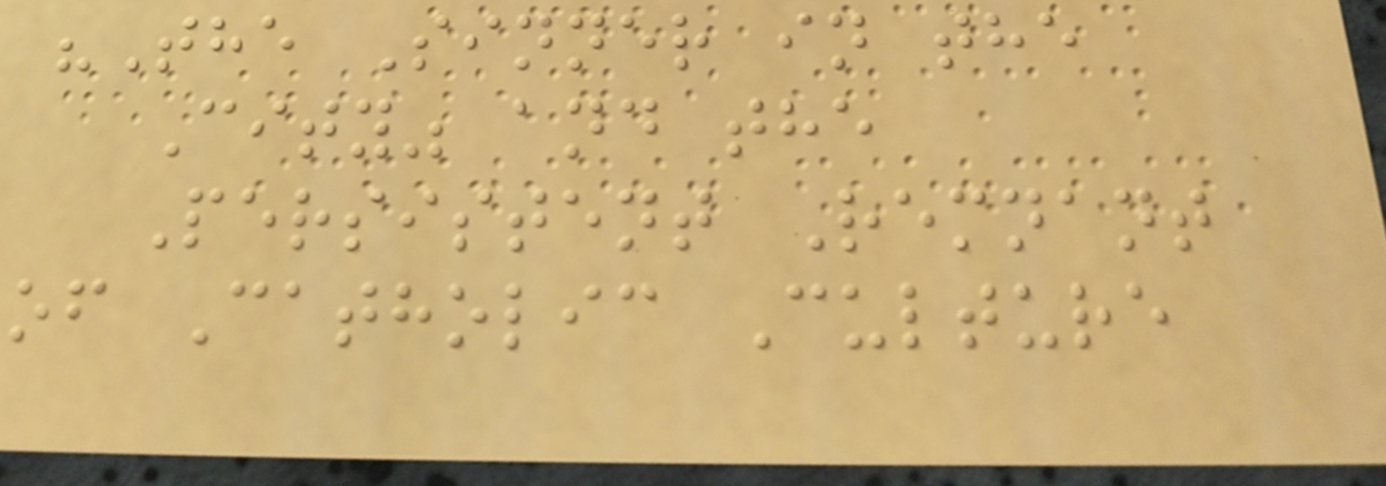"The Sinner in the
City" and the
Persistent Remnant
of Catholic Culture
